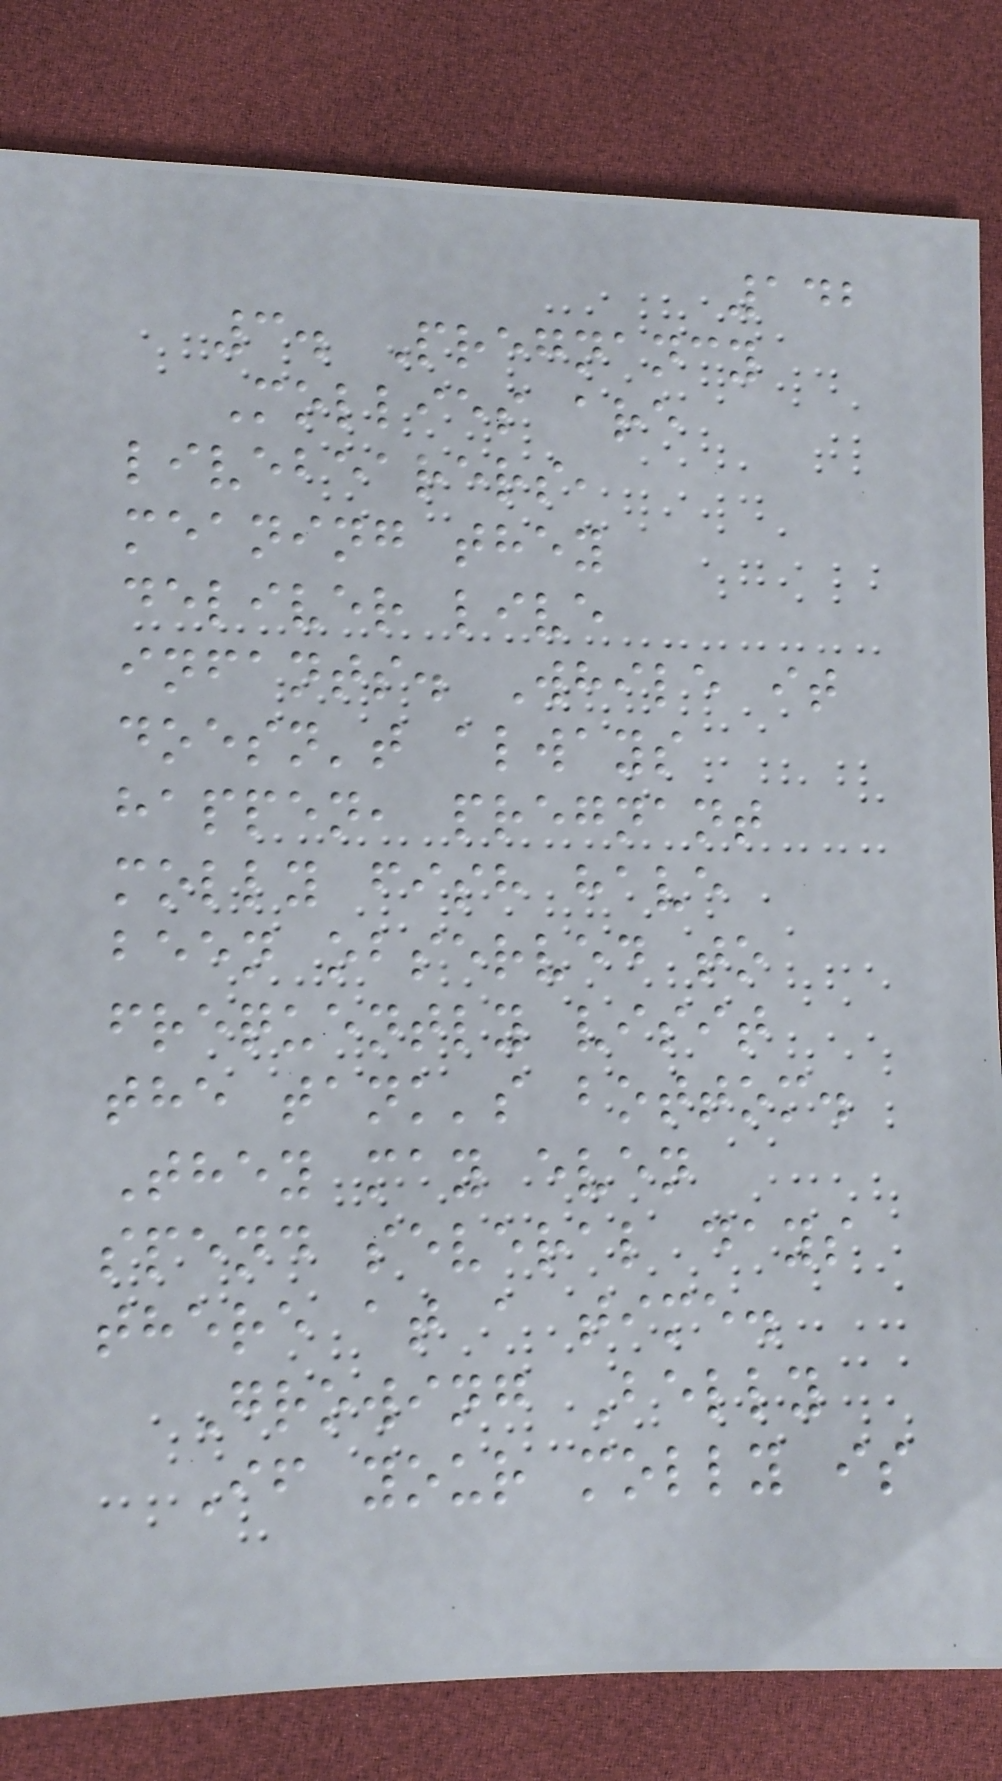142
3. Pregnancy
Mollies are
livebearers,
meaning they
deliver live
infants. While it
doesn't always
happen, pregnant
molly fish have
been observed to
frequently visit
the tank's bottom.
They may even
spend several days
there at a time.
Growing Belly
If your molly is
